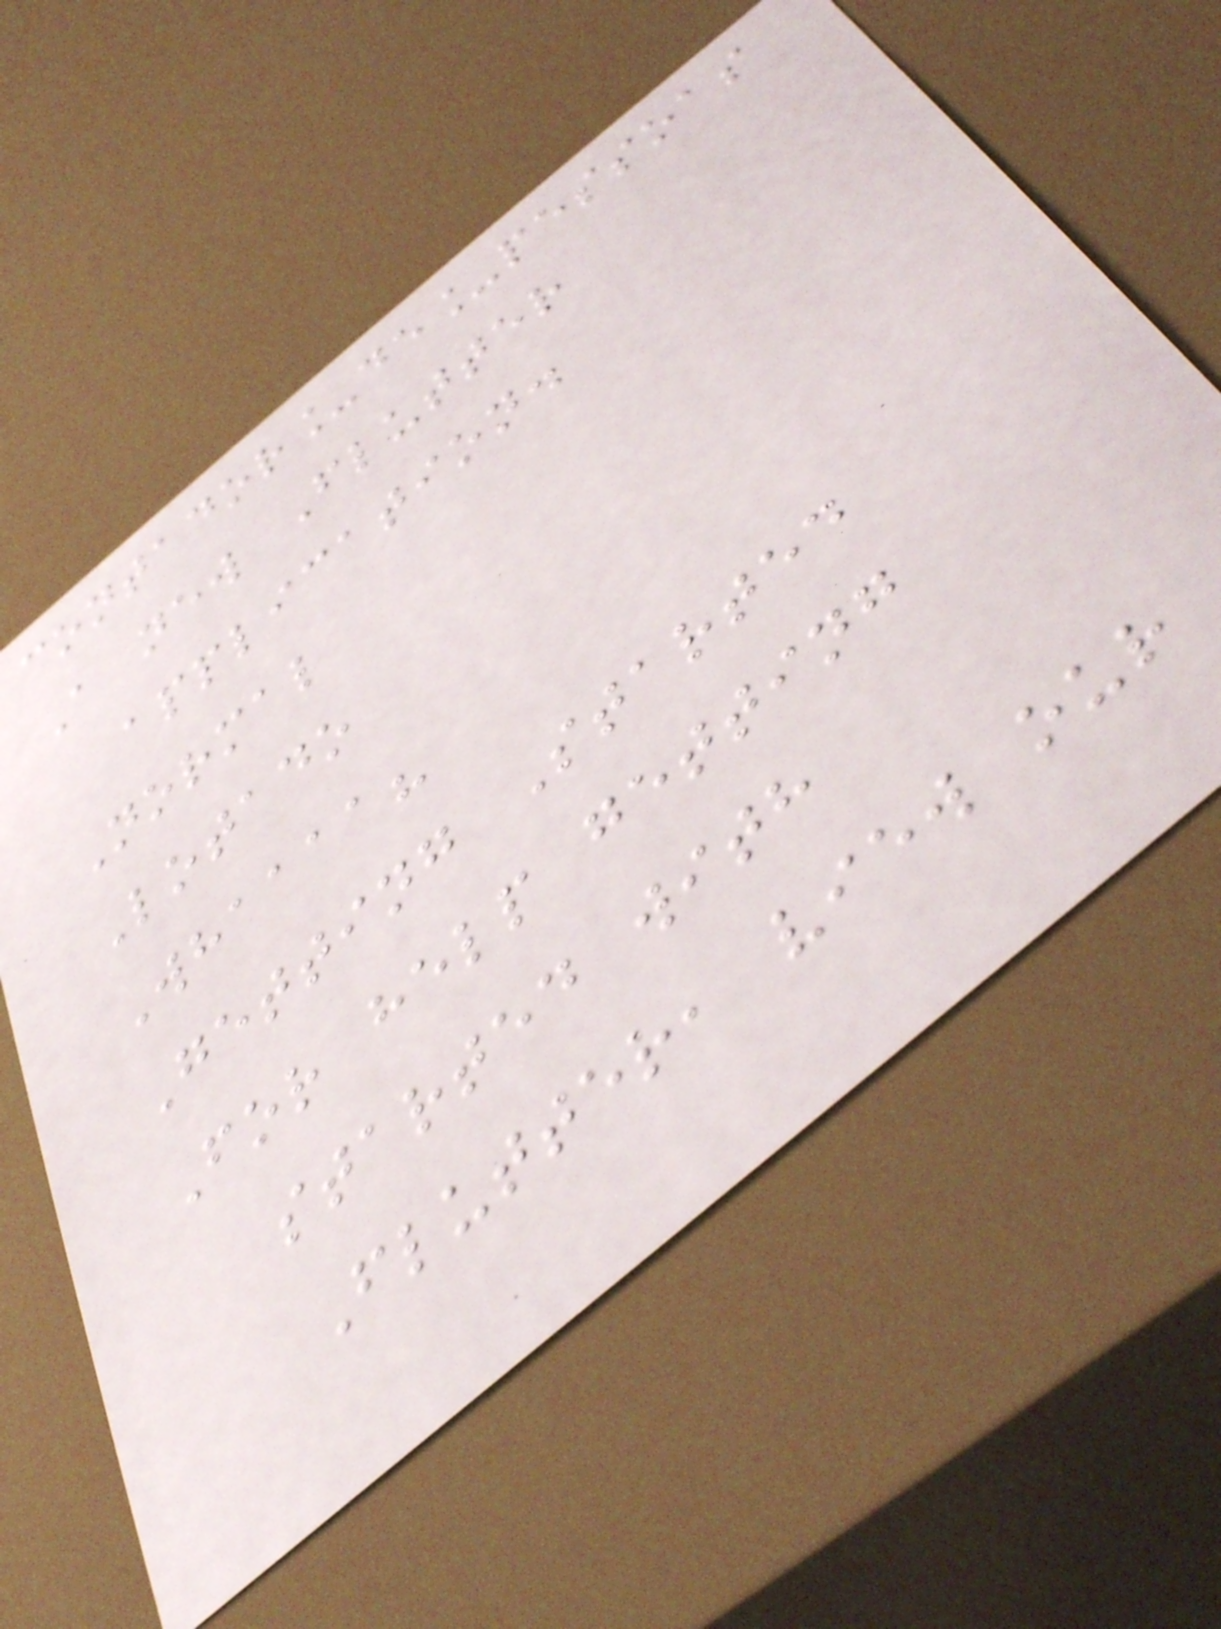contador_de_pessoas
A new Flutter
application.
Normal
Lotado
Whaaaa?
Getting Started
For help getting
started with
Flutter, view our
